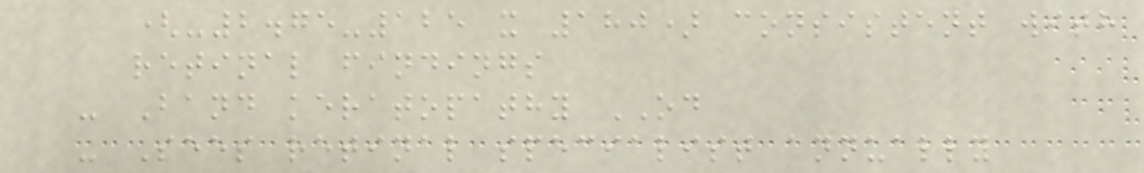(-2.75-125 x 180) consistent with
retinal findings
- Band keratopathy OD
- Sees retinal specialist annually
